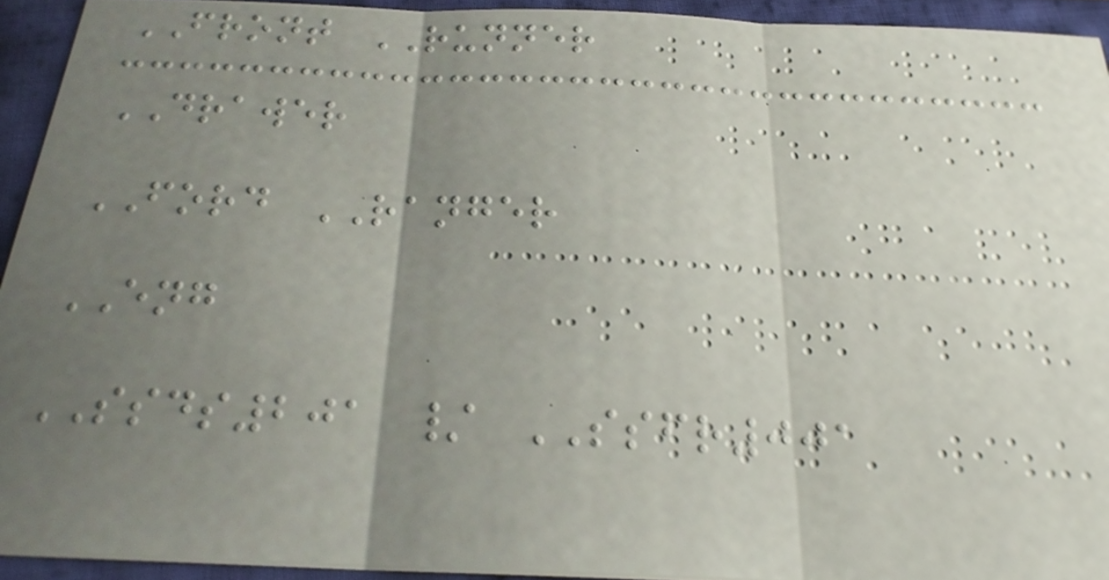FRONT RUNNER
DRAWER
FORD RANGER
ENG
SSDS201 / SSFR001
